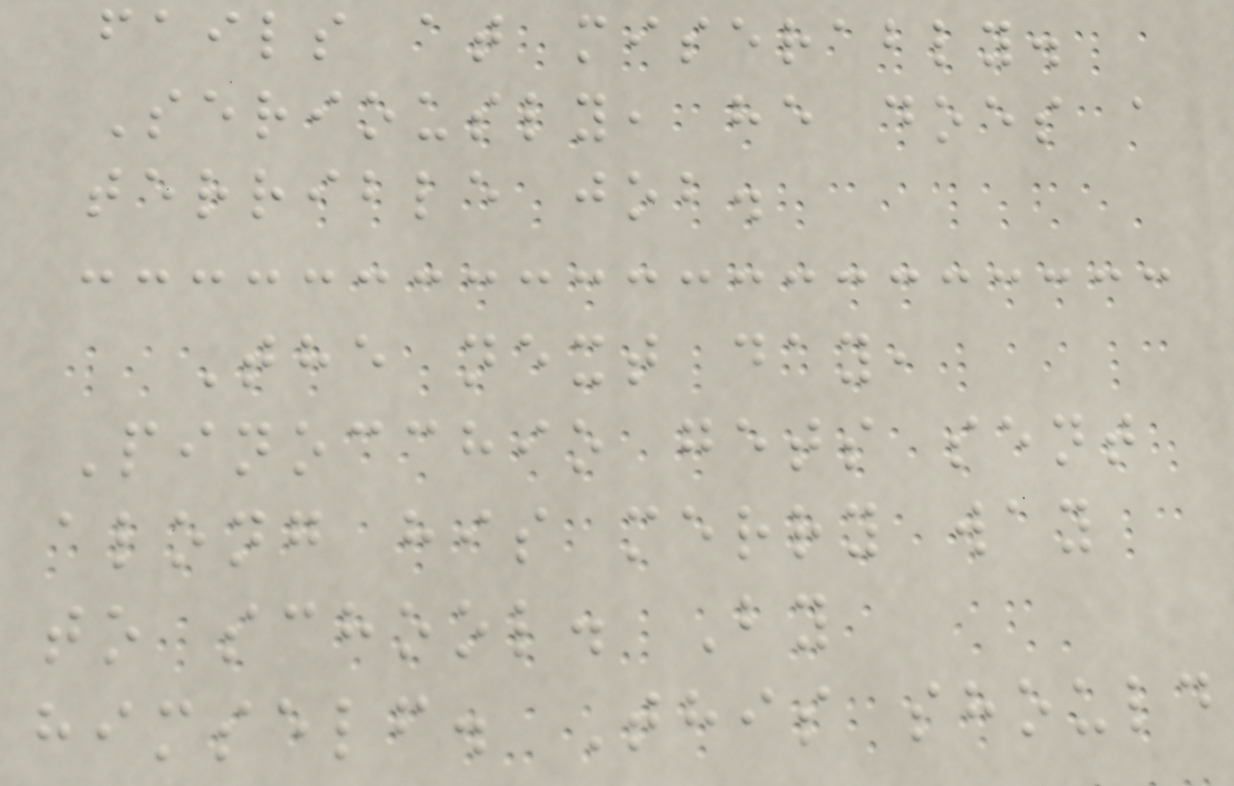fails at miserably.
Seriously, he does a
terrible job.
The next day,
Pinocchio gets sent
along his merry way
to school. By
himself. This should
